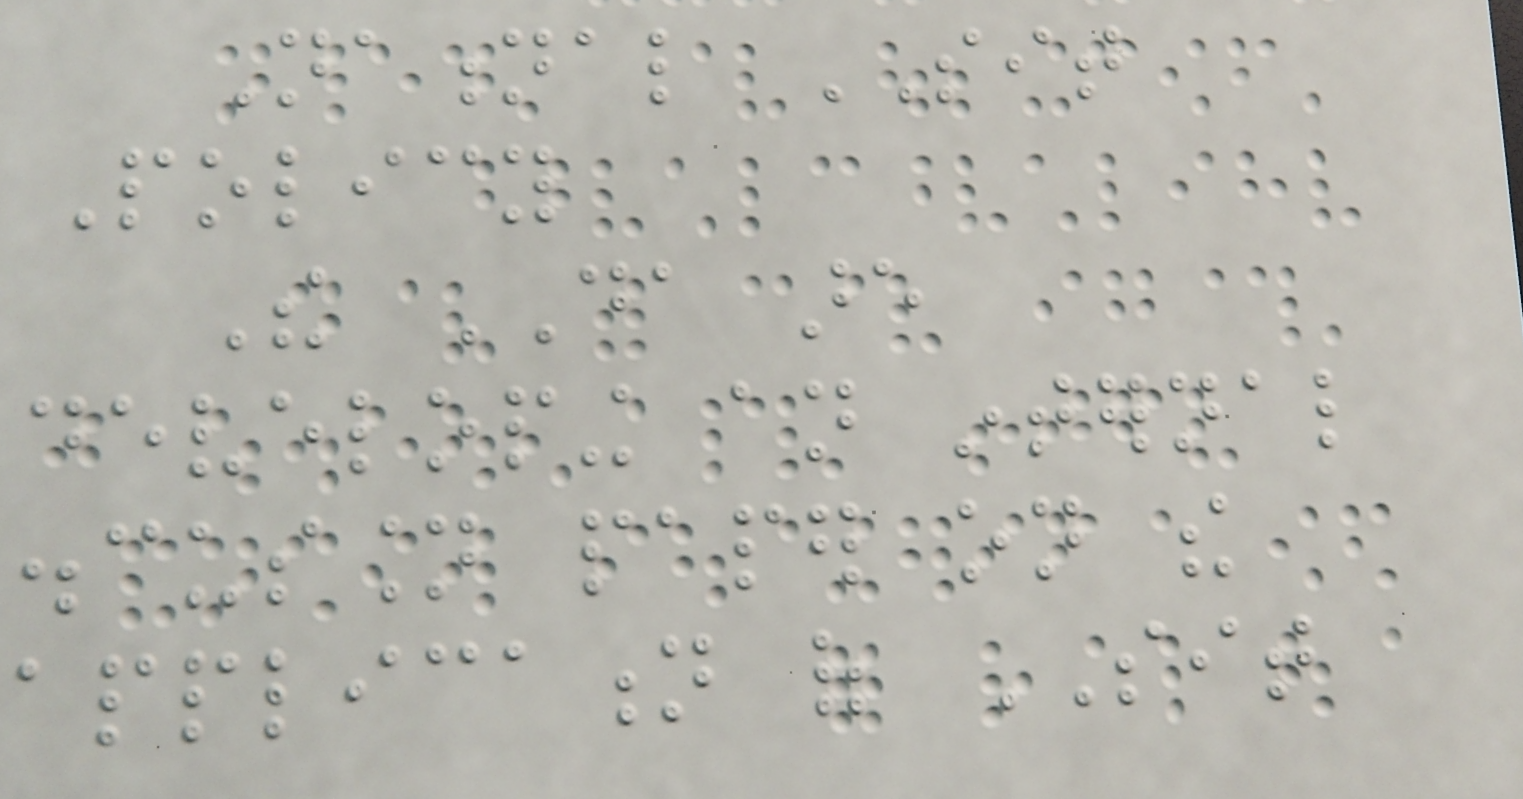National SIT
Policy
The DA are
developing an internal
discussion paper on the
application of SIT
